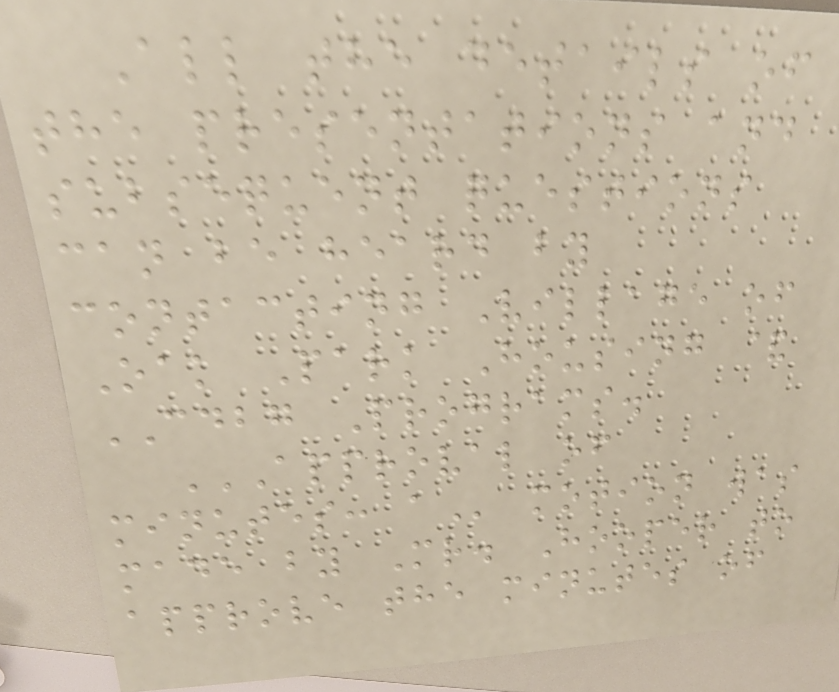All the details of
the presentations and
subsequent questions
can be heard by
contacting Village of
Oak Park Housing &
CDBG Programs.
APPROVAL OF
MINUTES: A motion was
made by Mr. Hooper to
approve the minutes of
